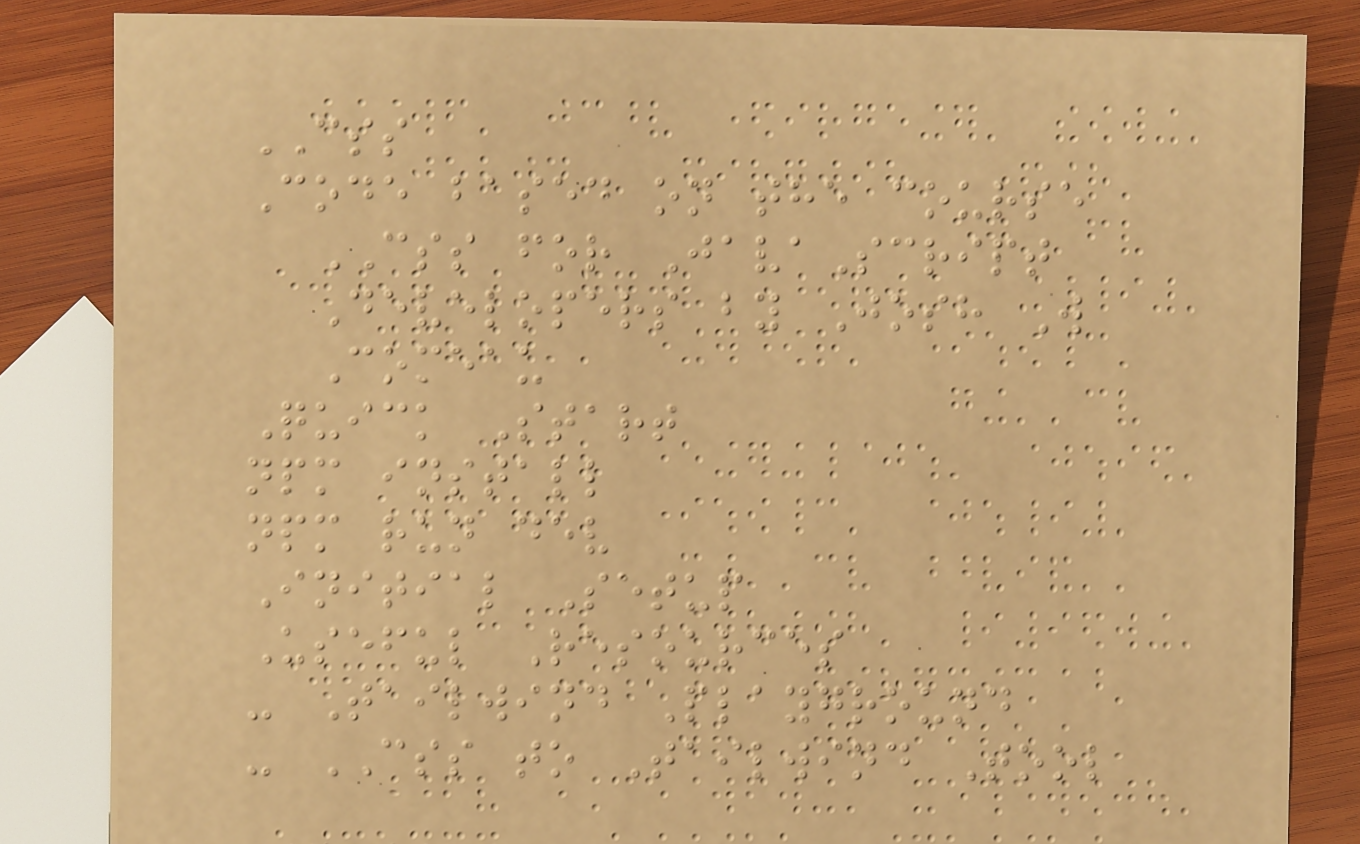CSS
Code based on the course
CSS for JavaScript
Developers by Josh W
Comeau
Quick Start
npm install
npm run dev
Initial Setup
Useful Resources
- Tailwind Playground
- CSS to Tailwind Tool
